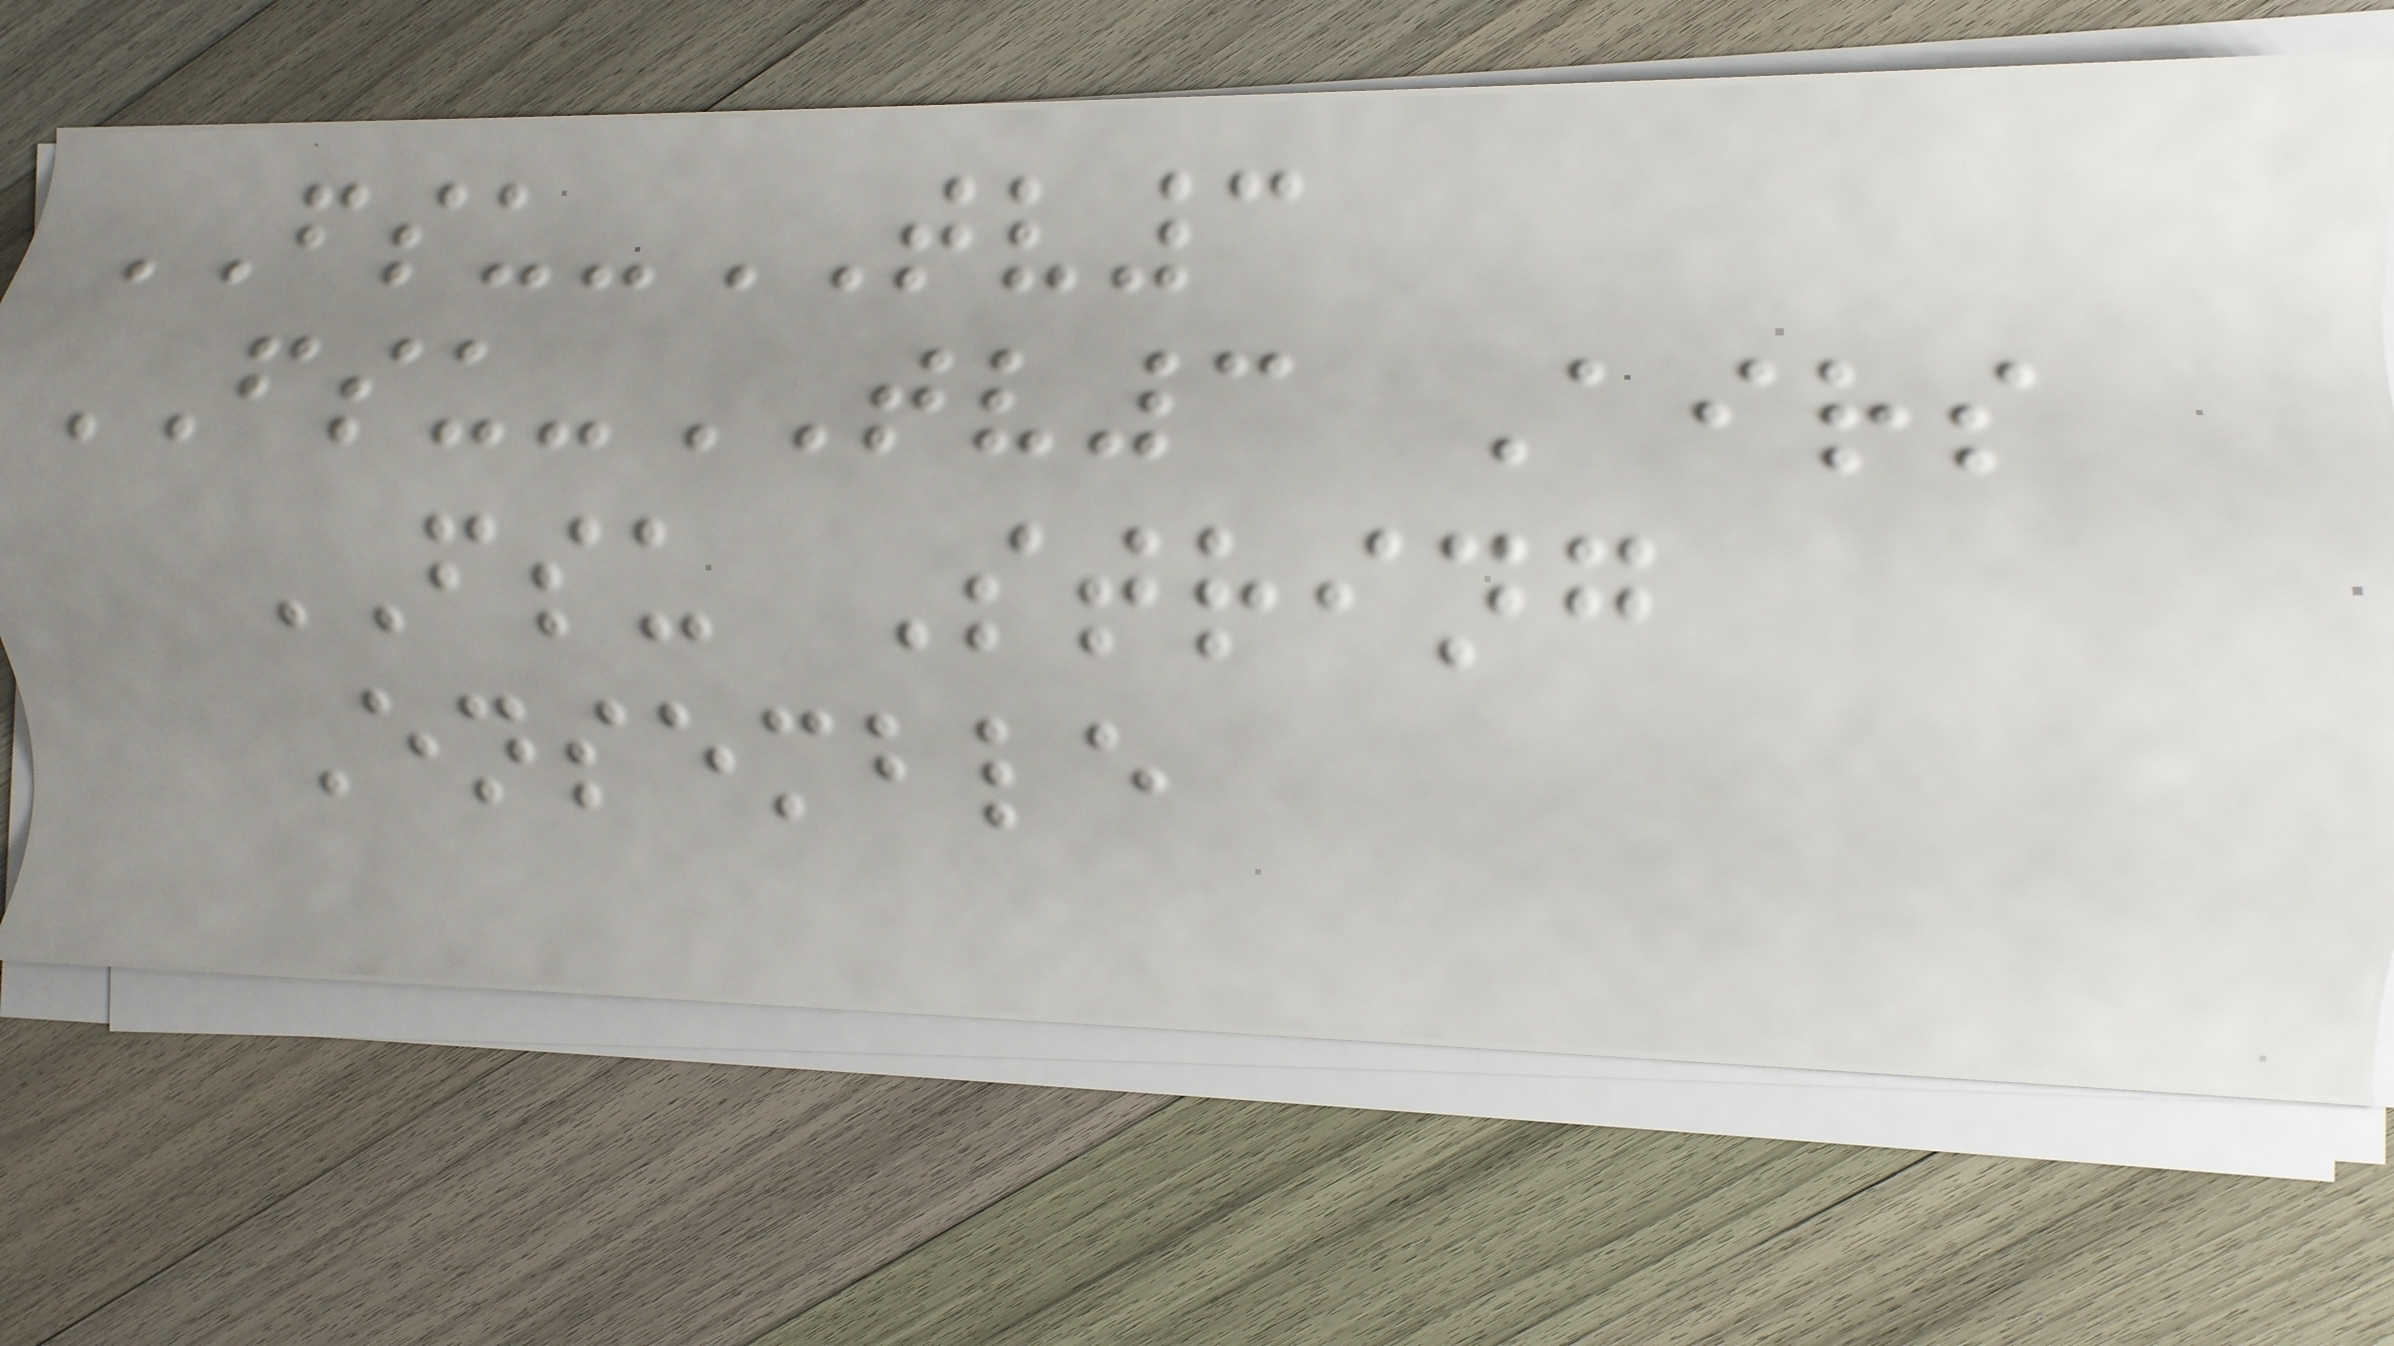FSU-TV3
FSU-TV3 Airs
FSU String
Ensemble
